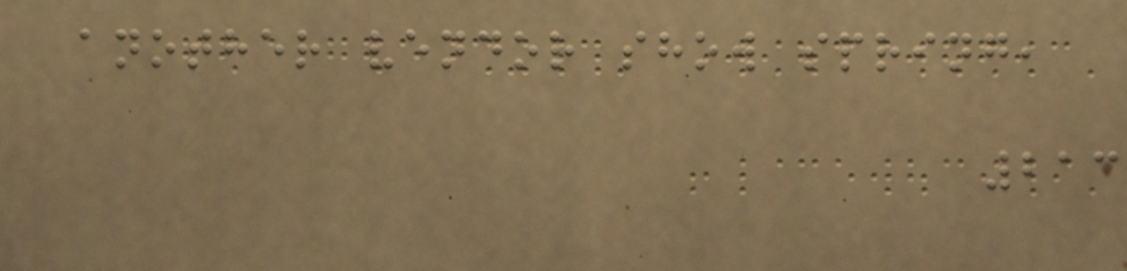another vendor show spring,
213
